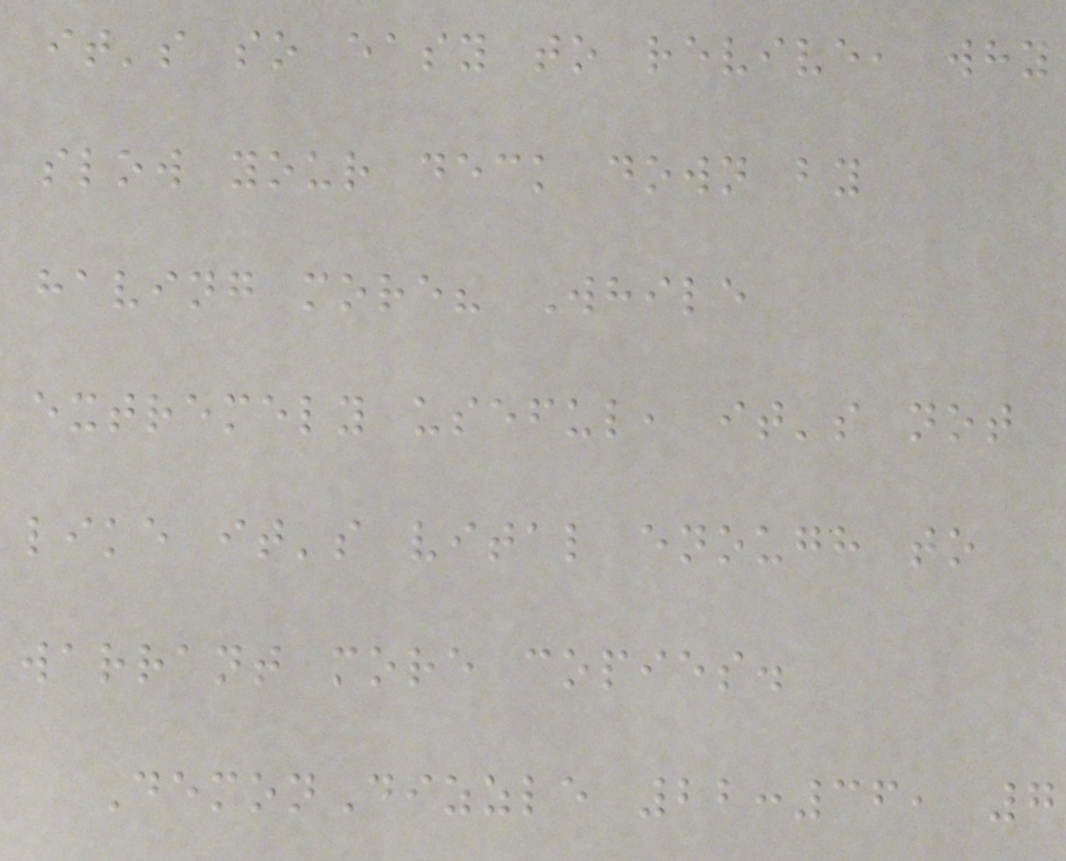it's so easy to revive, why
slow your deck down by
having more? While
extremely useful, it's not
like it's vital enough to
warrant more copies.
DemonDizzle 22:36, 7
